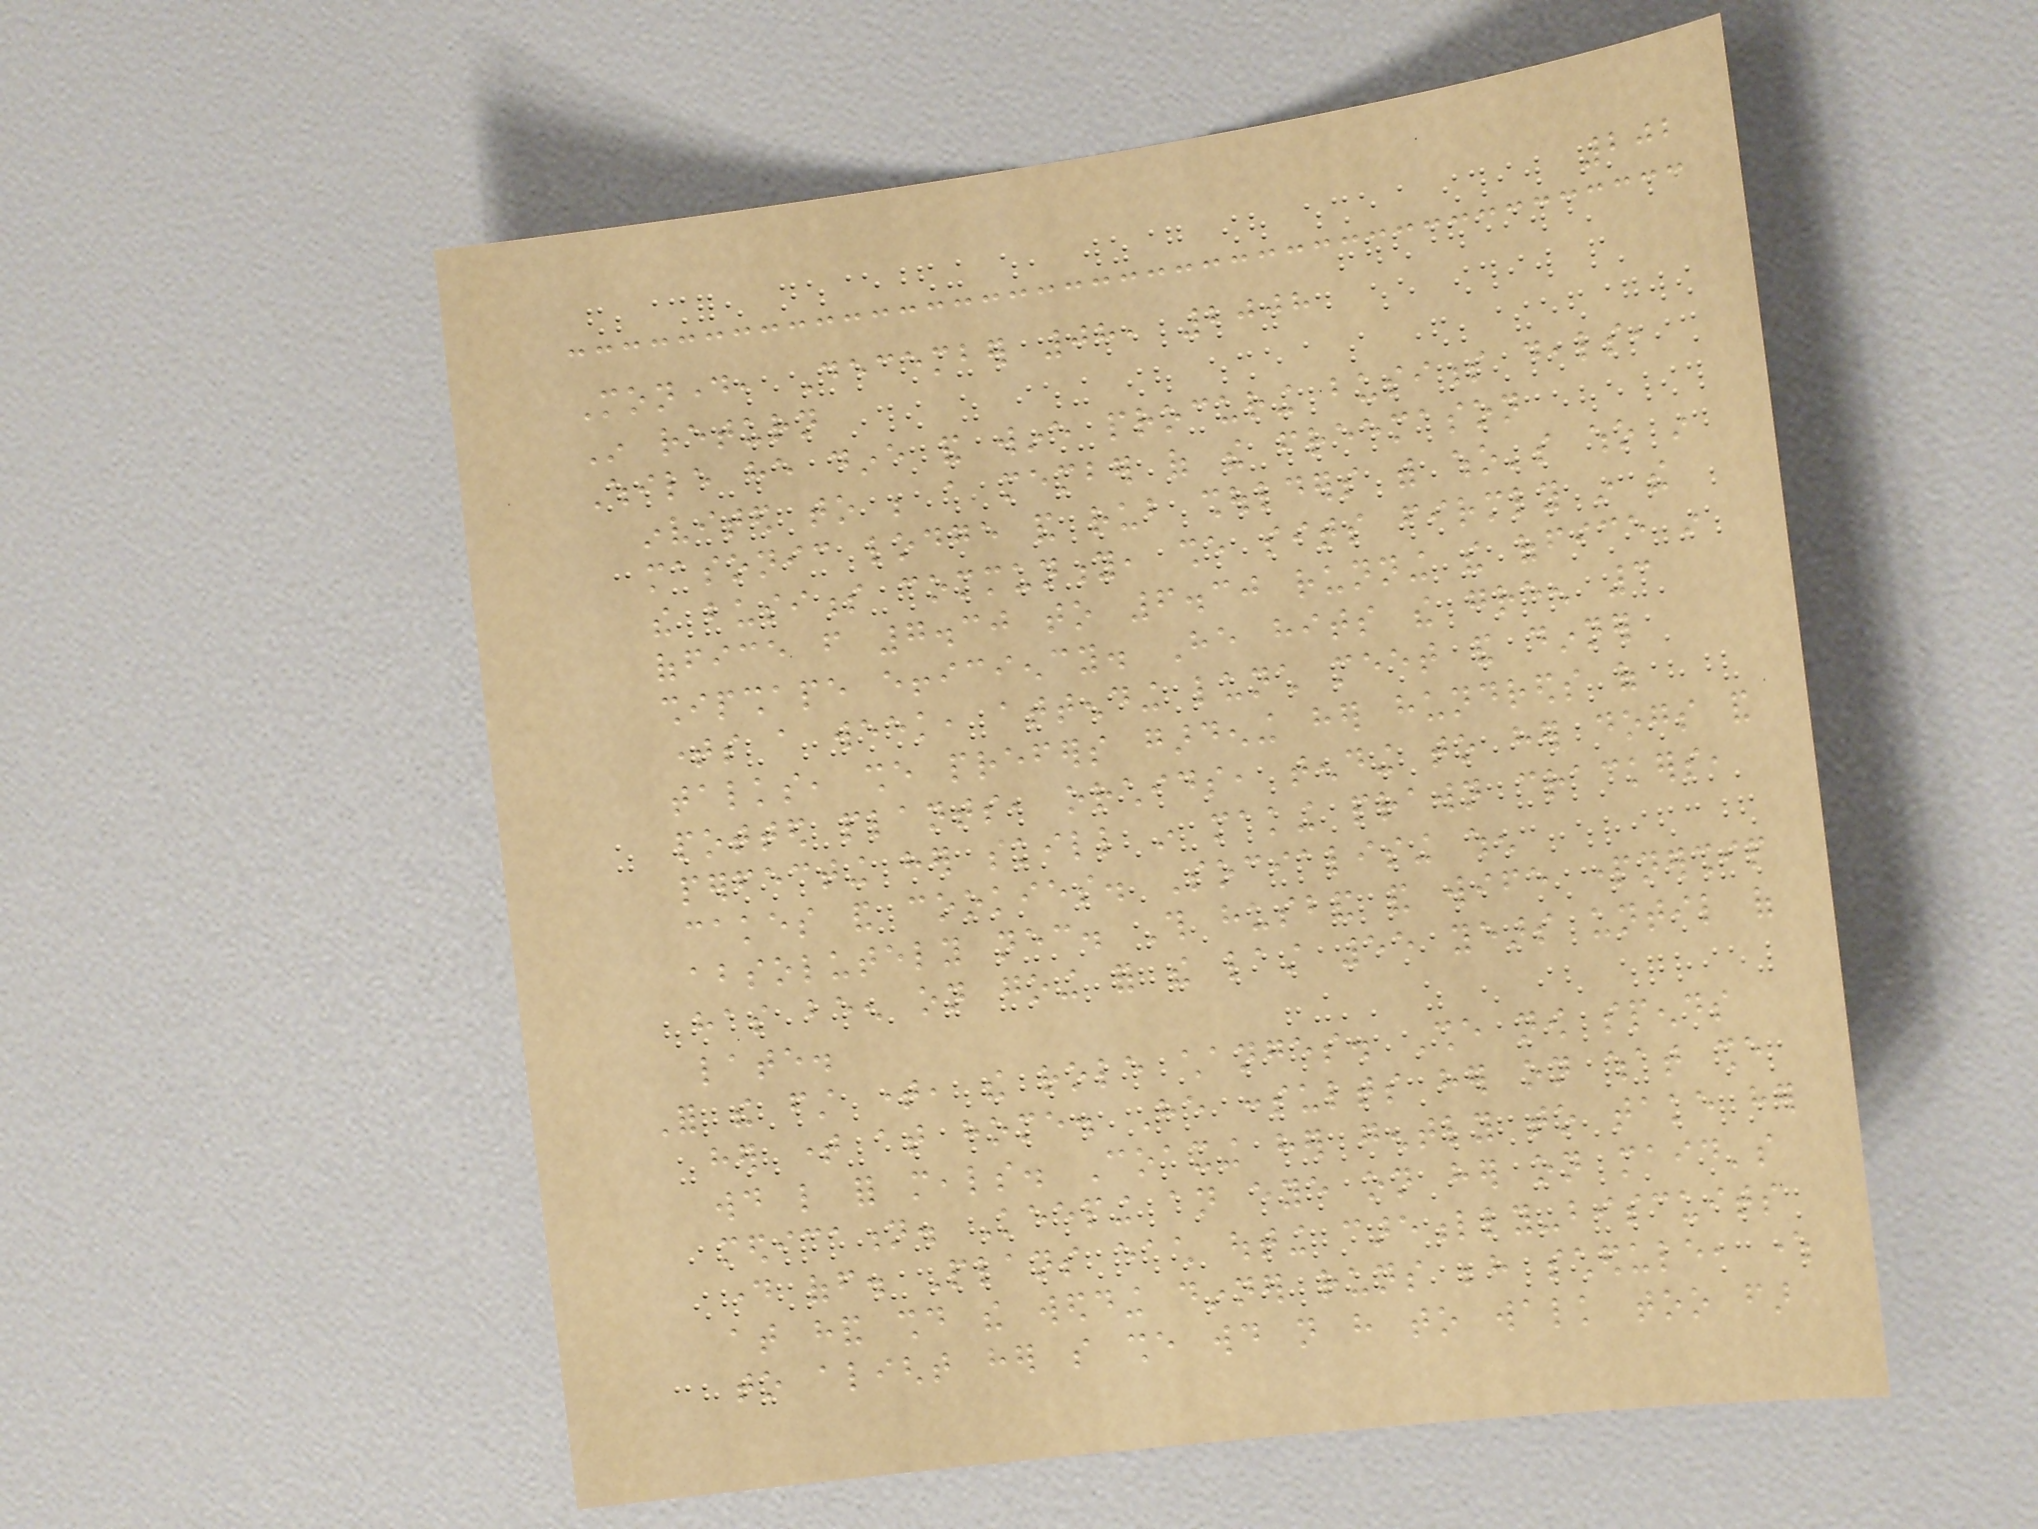202
Monday, December 08, 2008
In return
While he dine and wine procuring business deals,
invited to be a member of the freemason
masonic lodge and rub shoulders with who's who in
the business community, she sits firmly in the
office from 7.30 to 6.30 running the office in
shipshape efficiency. He hits the green 3
times a week, attending lunch meet and dinner
talks, she prefers gardening her hundreds of
potted plants, orchids, tending to her dogs and
perfecting her skill in making prawn crackers,
cakes and cookies. Socialising when
absolutely necessary. This husband and wife partnership
has been on going for the last 55 years until of
late.
For the first time, the role changes. She now spends
her time at home. He consults her on what she
would like for meals. Coaxing her gently to take her
medication. Keeping an eye on her on maid's
day off. Plans each outing carefully-biscuits
at hand should the wedding dinner runs behind schedule, where
to alight her so she would not have to walk too far
